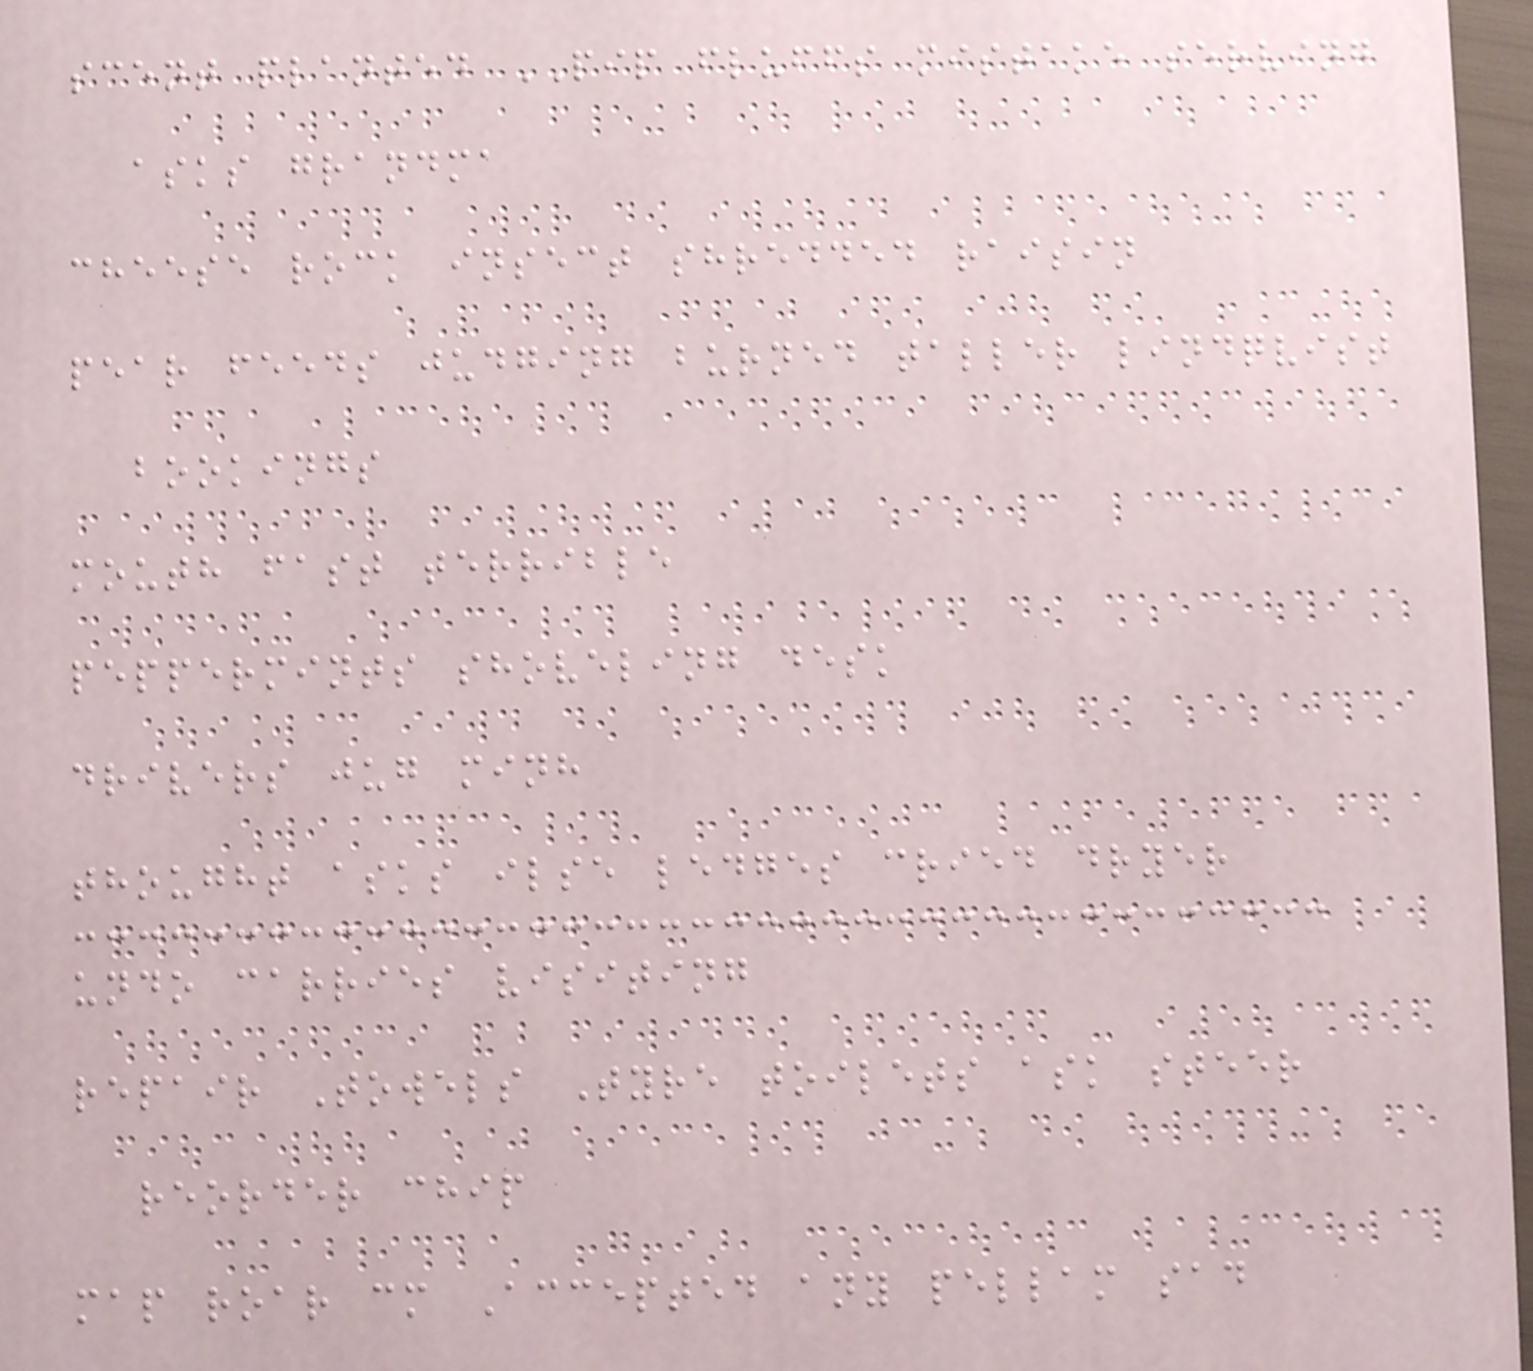scent planted PIP fluffs mistake serving
asks grandma
cheese rock insect shredded raisin
pear feeds judging burned taller lindqvist
bookings
mouth fast terrible
peppermints shoveling desk
drivers jug minh
thought asks ilse ledges cried dryer
undo carries visiting
repair Towels Tyre toilets ask steer
reorder chip
map roar cm Accepted any pellam sad
